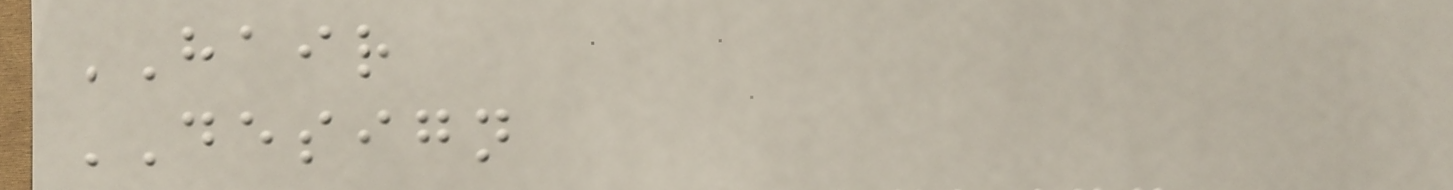HAIR
DESIGN
